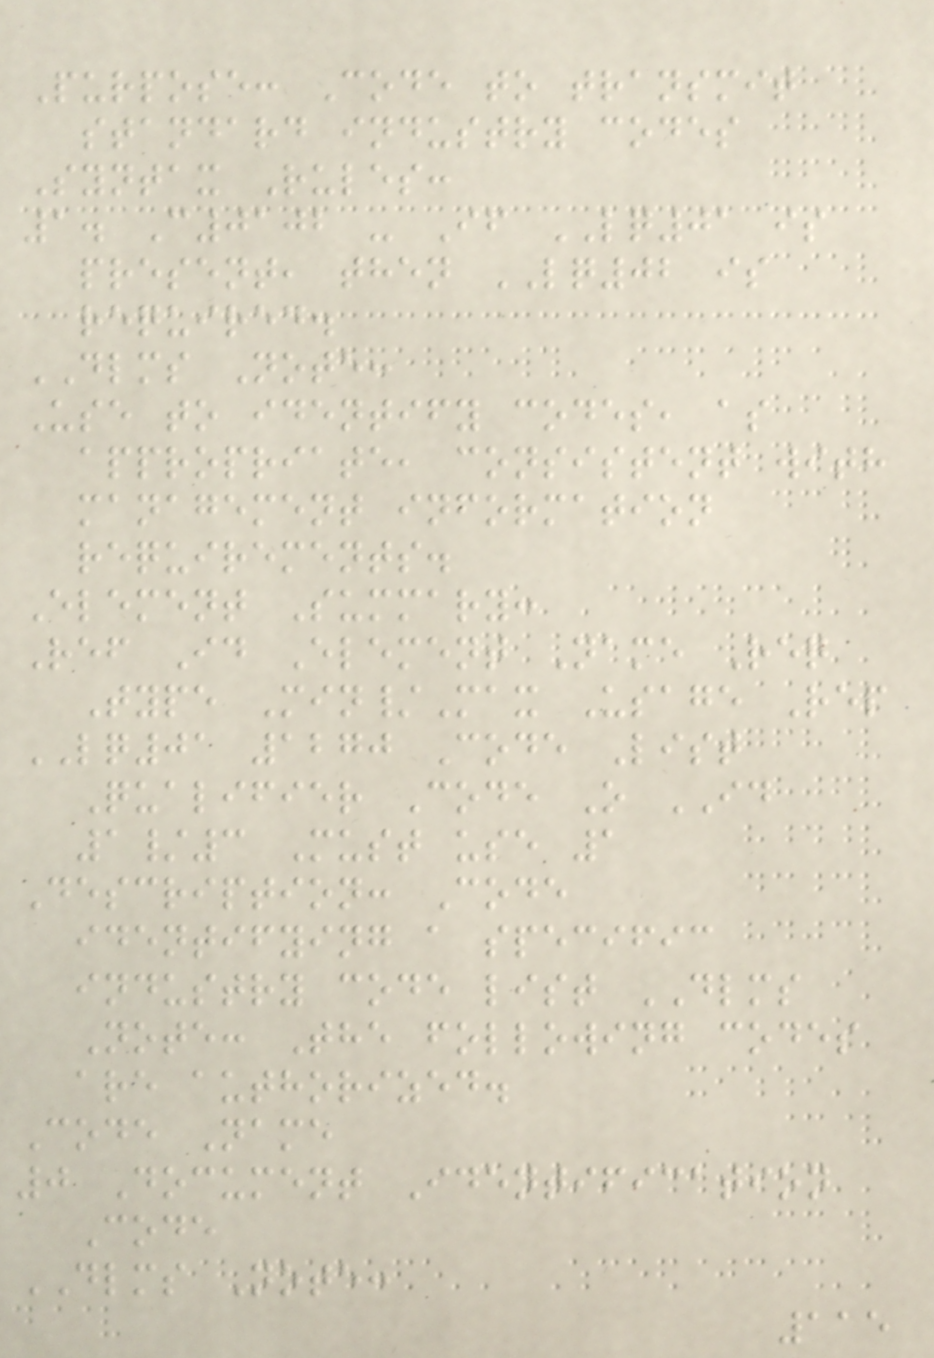Purpose: Code to transmit
standard industry codes
Syntax Rules:
1. C0102 - If LQ01 is
present, then LQ02 is
required.
DLMS Note:
Use to identify codes, as
appropriate, consistent with
management information
requirements.
Element Summary:
Ref Id Element Name Req
Type Min/Max Usage Rep
LQ01 1270 Code List
Qualifier Code O ID
1/3 Must use 1
Description: Code
identifying a specific
industry code list DLMS
Note: The following codes
are authorized.
Code Name
0 Document Identification
Code
DLMS Note:
115
